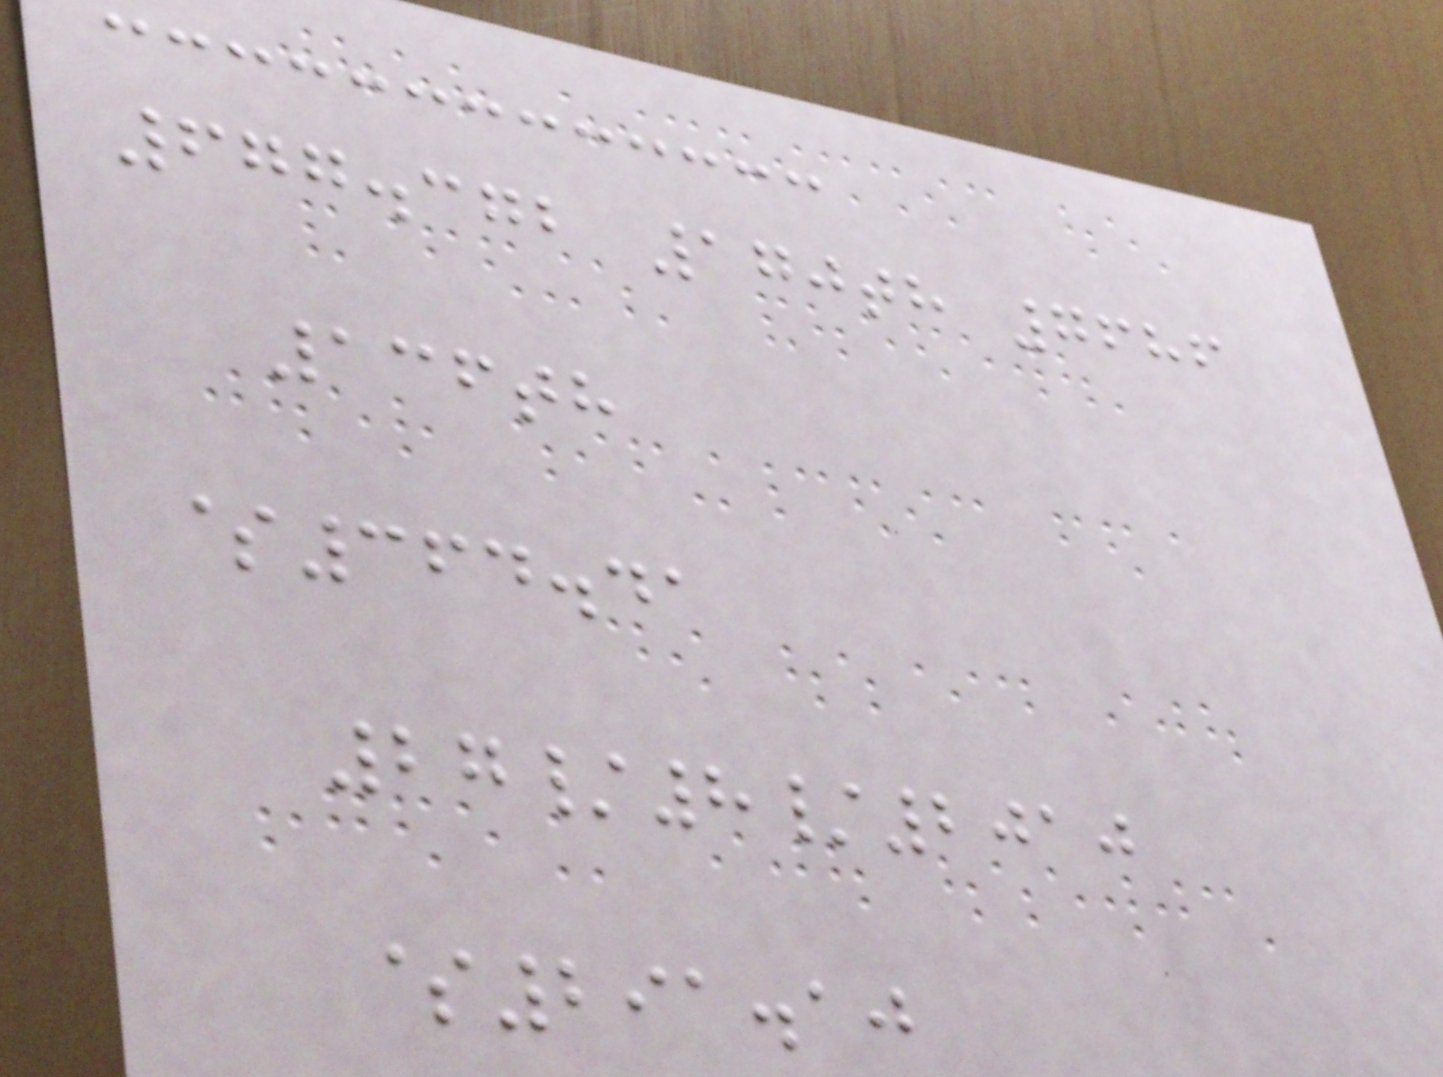677.372 170th 7686
136th
$364.41
27/8/2010
$291.10
